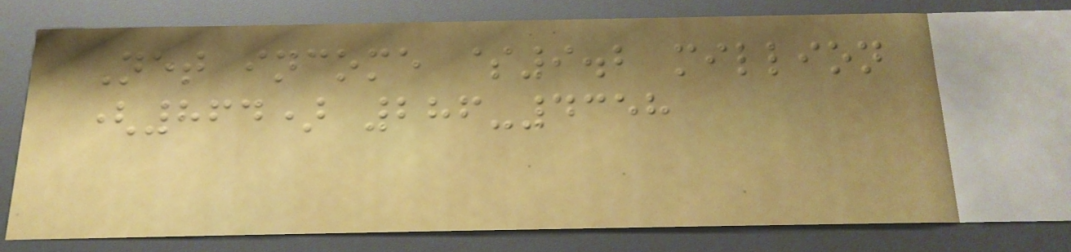Net income $9.2 million
(864) 286-4358
